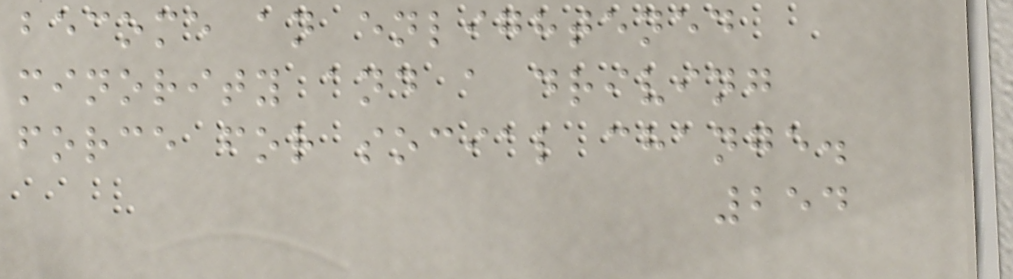become an enlightened
minority and a driving
force for social change.
254
